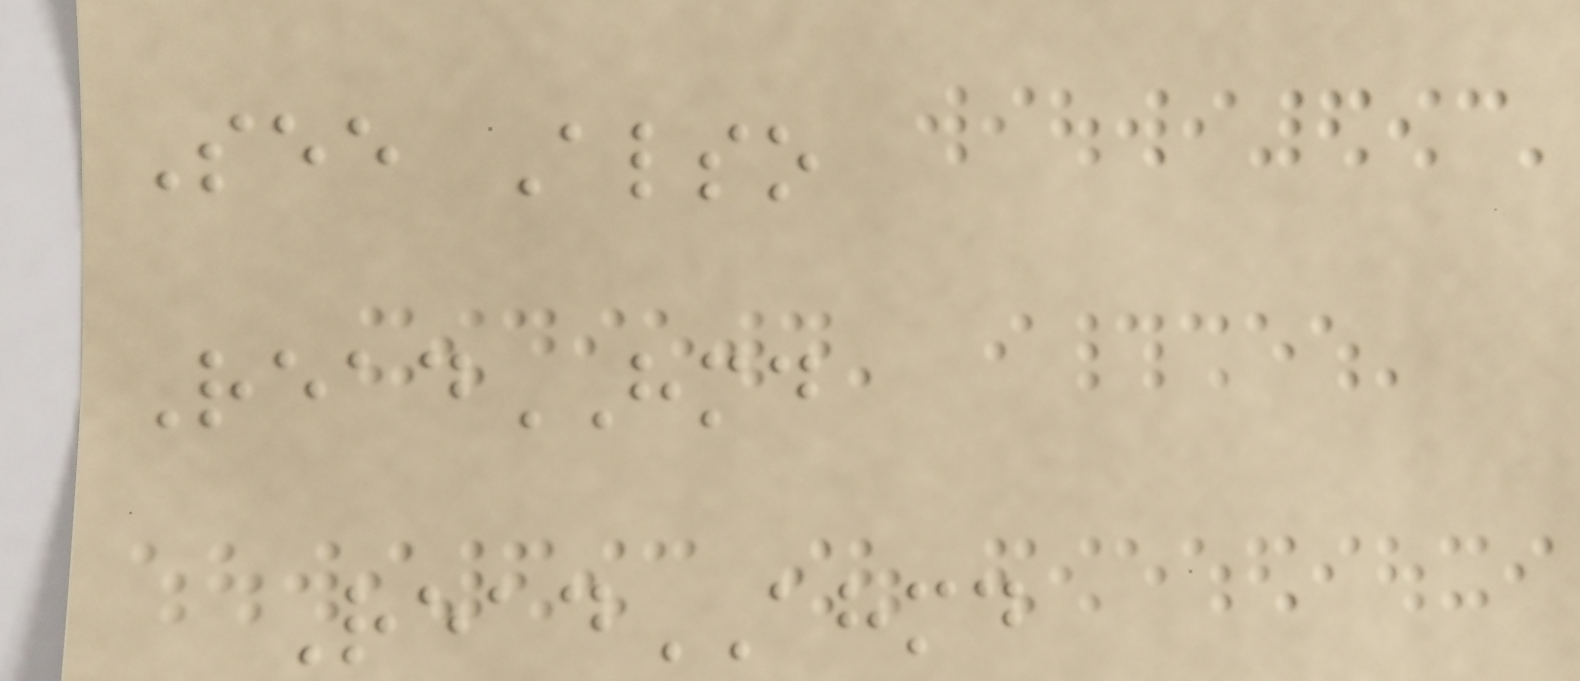See Also
ReadHMD
ReadAHMD
